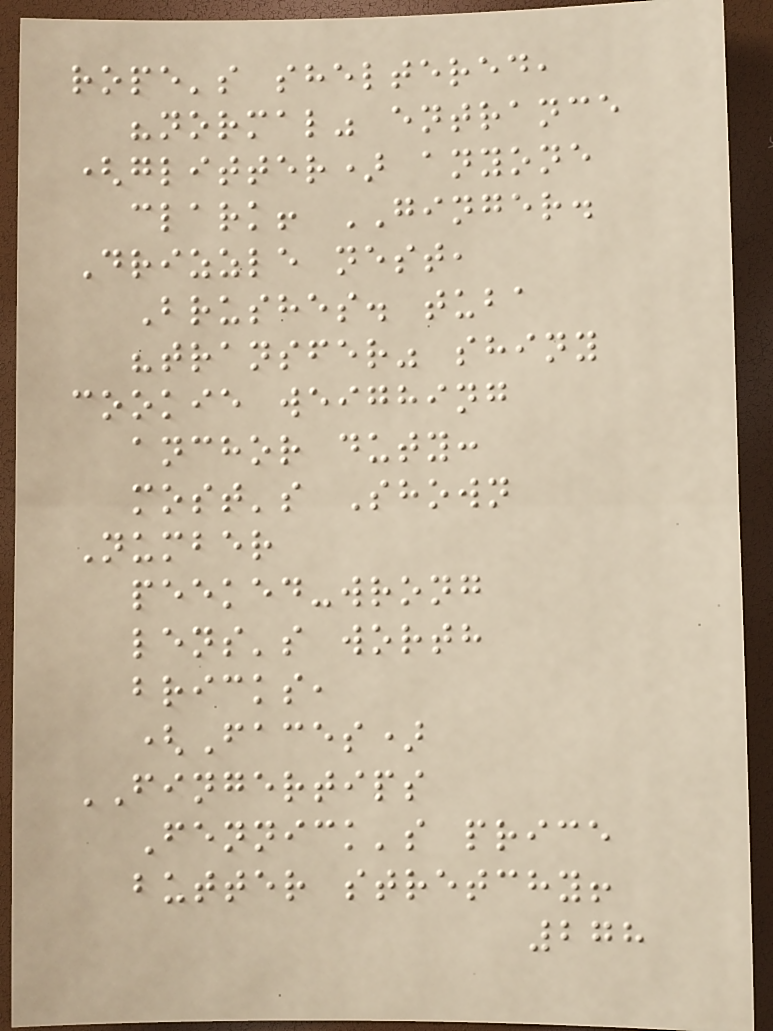rope's sheltered,
"normal" entrance
(glitter) anyone
clark! GINGER.
Drizzle nest,
Brushes. tuba
"transfer" shiny
cookie weighing
anchor duty:
most's Shown
Number
peeked-wrong
lens's worth
bricks,
(Faces)
FINGERTIPS
Fennick's price
butter stretchy!
278
